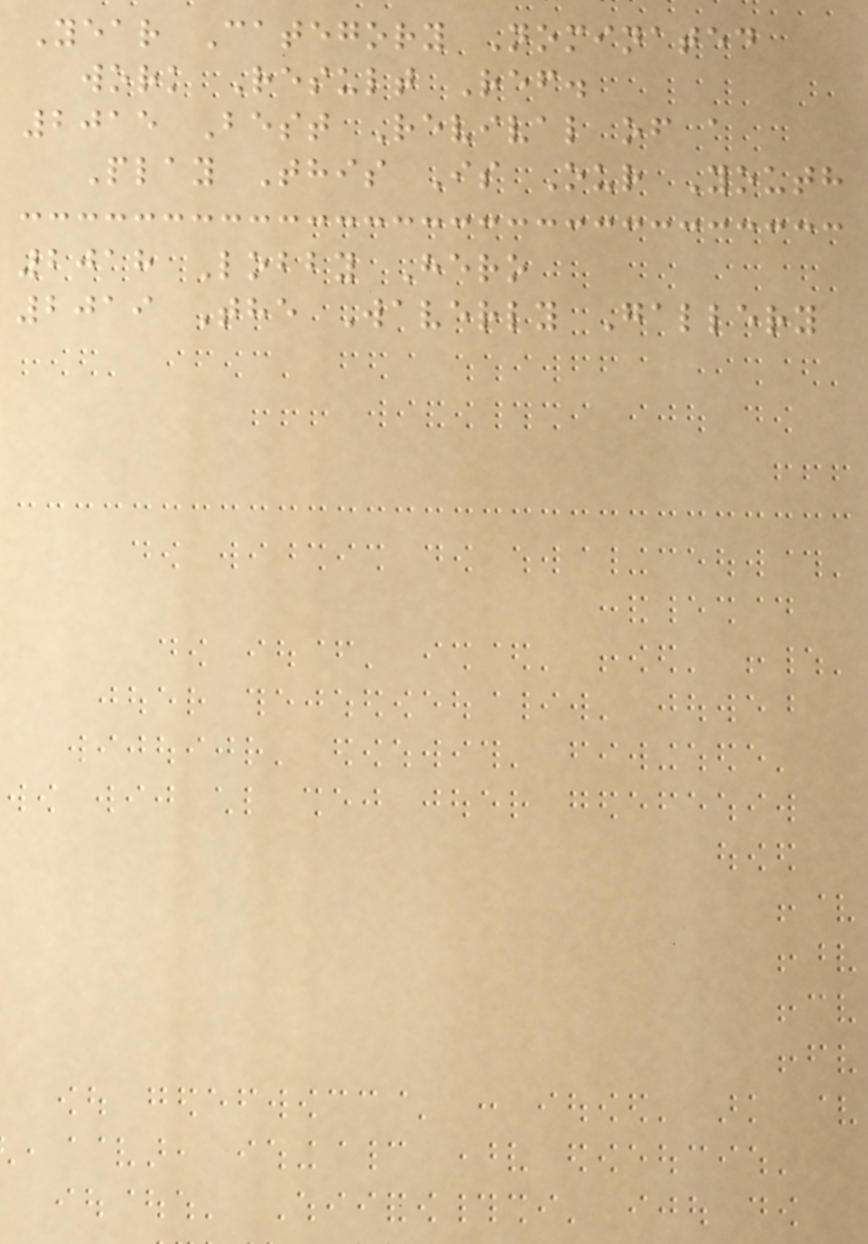Year Category Nominated
work Result Ref.
2015 Best Revival of a
Play This Is Our Youth
2018 Lobby Hero
2019 The Waverly Gallery
